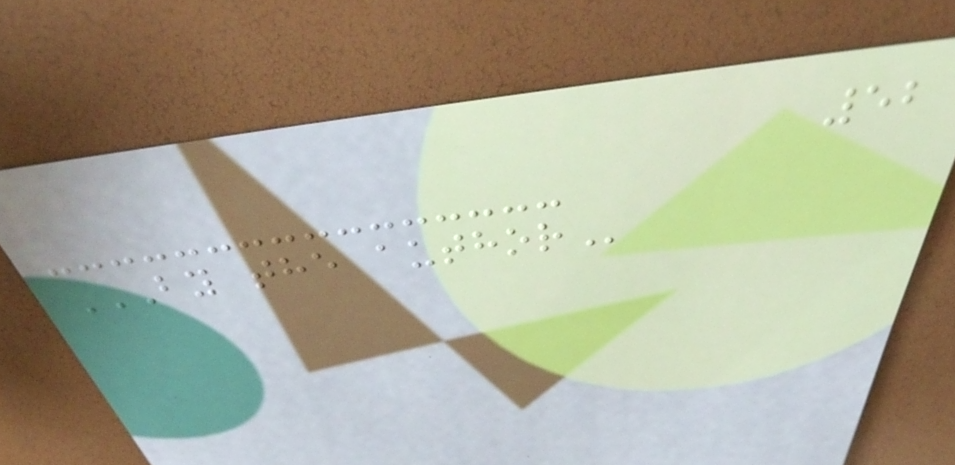52
BY THE AUTHOR
